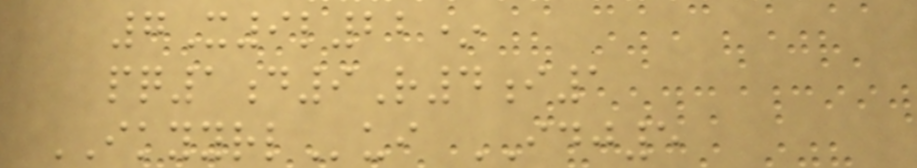7X9l22*
pq1d9R4i1
IKYYRLui IDJ5
